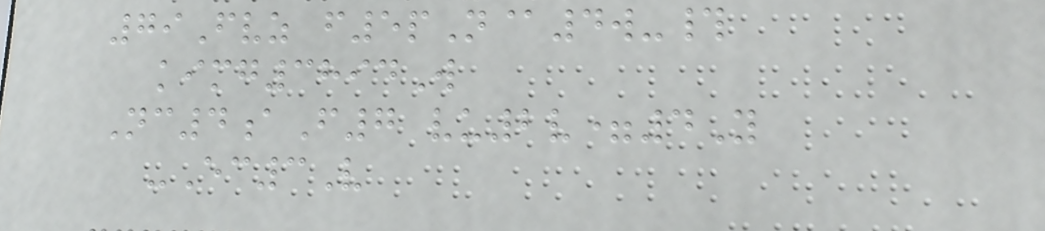79Fvz f5pN@4w-#
kimg3894W
Nc4aF7 vu2v=4Y
-Ec3V
